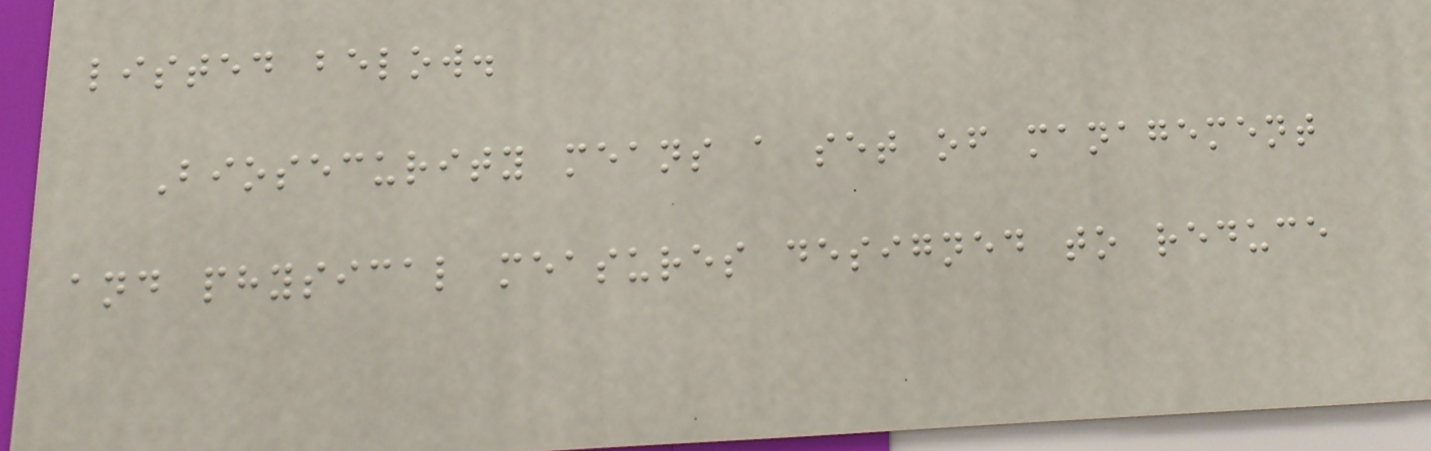listed below.
Biosecurity means a set of management
and physical measures designed to reduce
